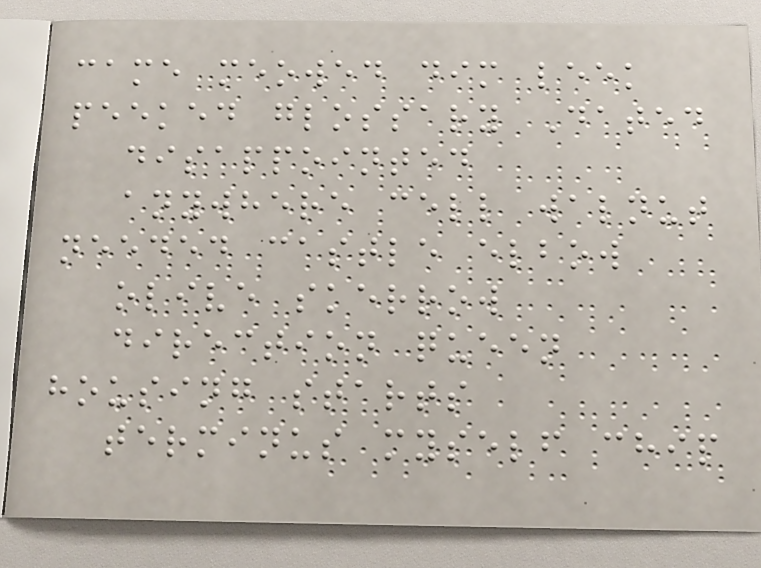came meowed dim leek
peeked glossary Dated
disappointed
anywhere cell walnut
needed castle elbow
olive skerrow
direction queen
housing starts
terminus myself chip
